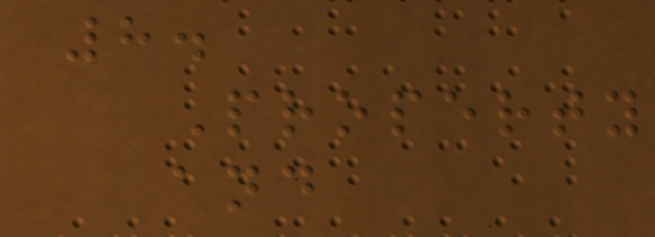8.
Property
and
